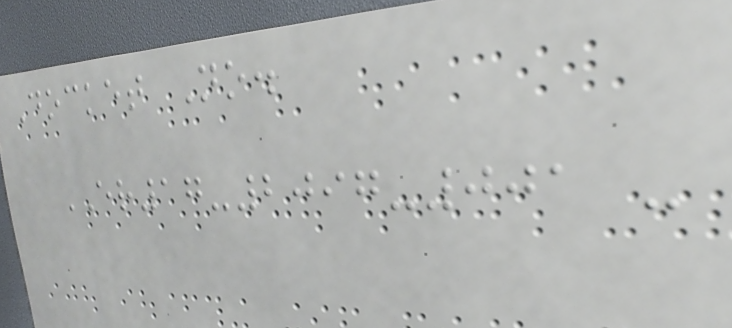Docket No.
ER17-2097-001 -
